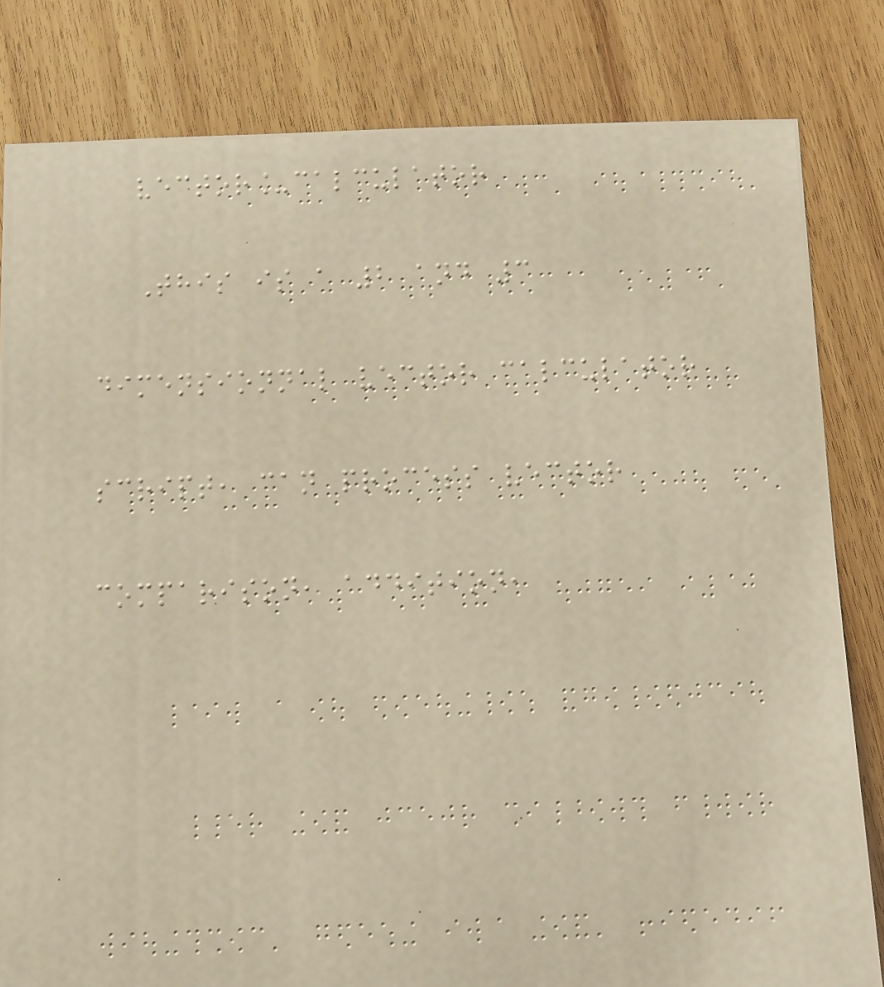vector_calculator
This is a 2 and 3
dimensionnal vector calculator
script, can process vector
comparison, addition,
